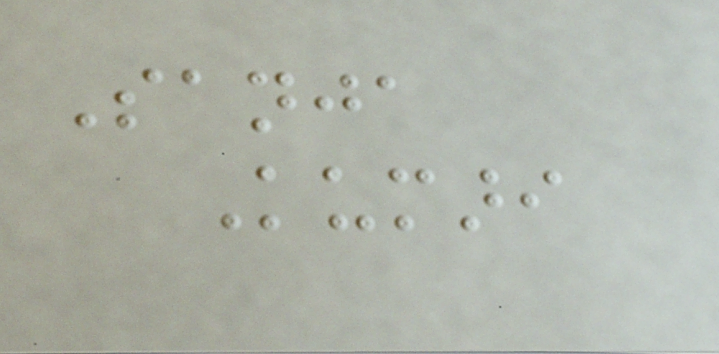Sanja
Kumari
